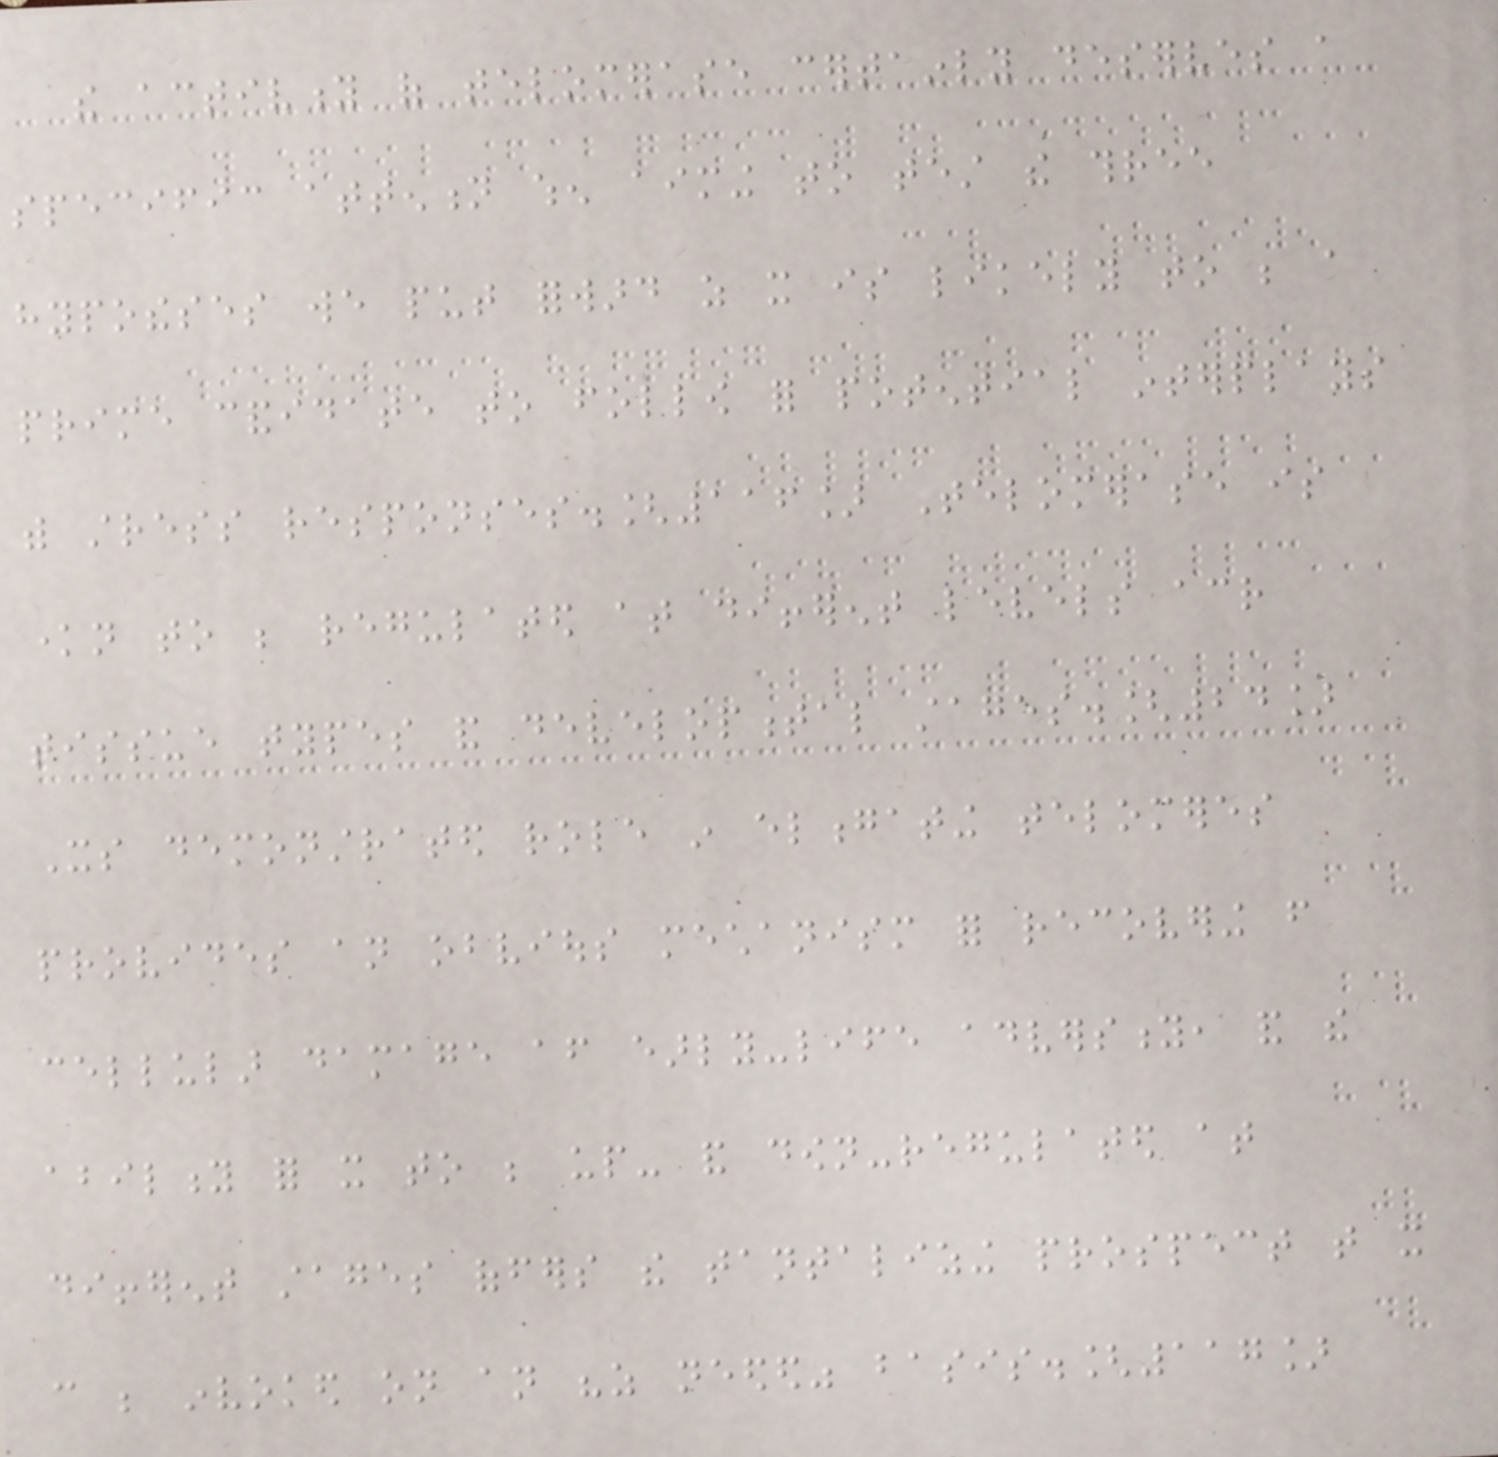the activity of telomerase certainly deserves a
specific attention when aiming to test the three
hypotheses we put forward as it is likely to be a
prime candidate to follow for potential interplays
with stress responses.[116] Telomerase is
known to be regulated at different levels across
tissue types and developmental stages.[24]
Its demonstrated role in elongating telomeres
provides an obvious mechanism for recovering from
cellular damage after early-life adversity, and the
ability for it to be up- and down-regulated at
different stages offers the tantalizing prospect that it
can be invoked on an "as needed" basis.[117]
